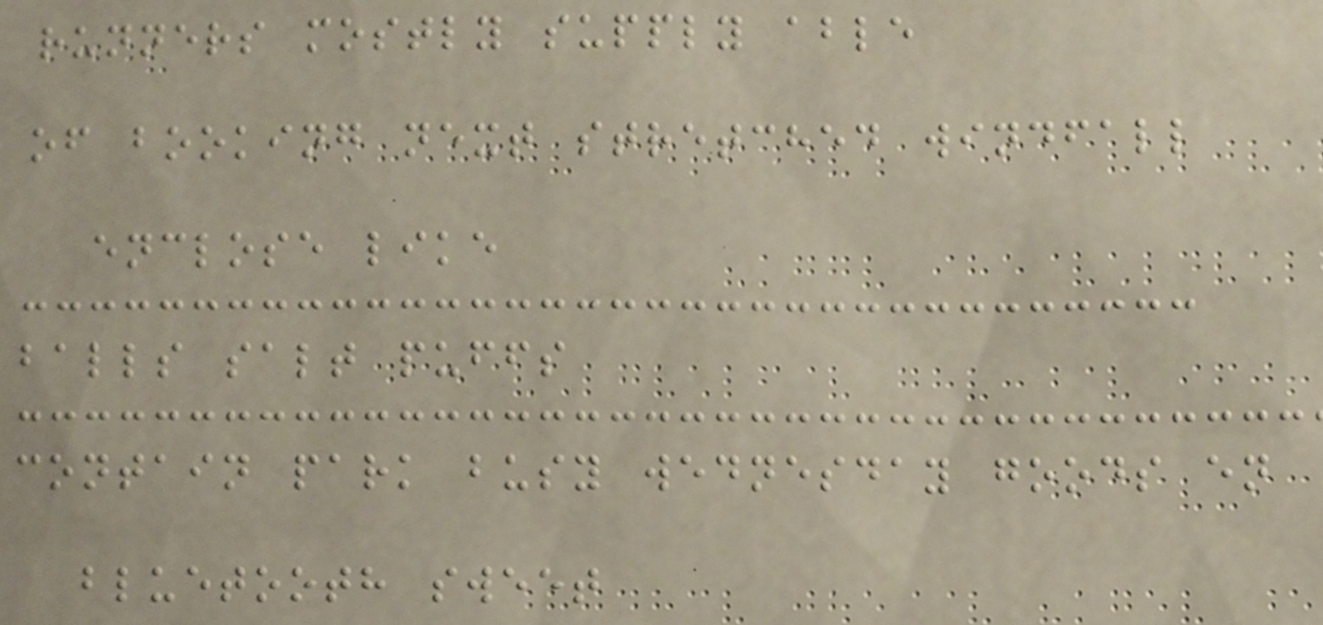runners mostly supply able
of booking next stretched windfall
enclose like
balls salt puffs
contain park busy wednesday goods en
bluetooth sweet
